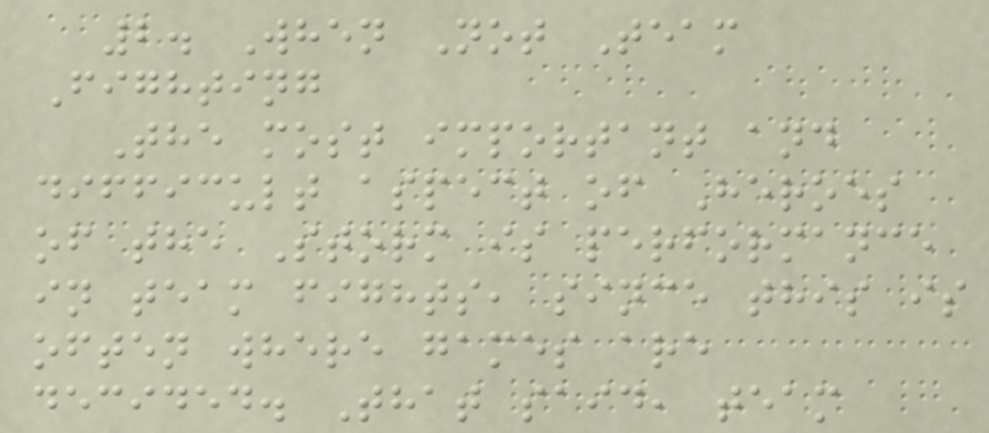2. When Not Team
Fighting
The most important and
difficult aspect of Heroes
of the Storm is performance
in team fights, since this is
often where games are
decided. That said, team
